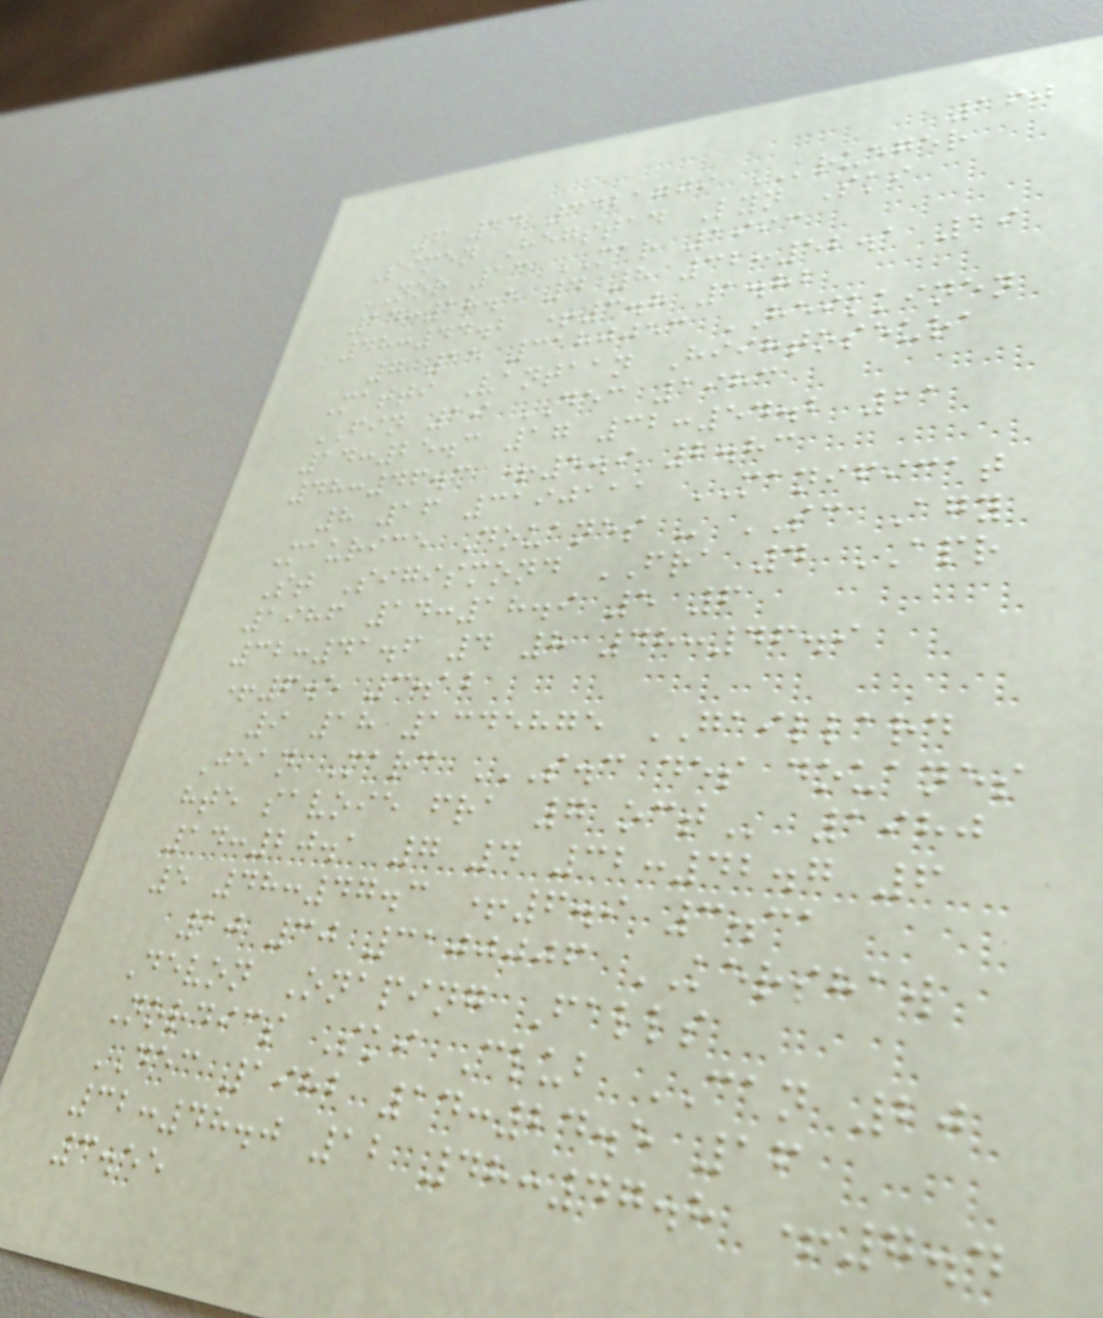160
6 14 3421779 KRUEGER
Simen Hegstad Lyn Ski
NOR 13 MAR 1993
14:18.5 4 8 32:52.1 19
48:44.2 +3.8 1.82
7 15 3180053 HEIKKINEN
Matti Vantaan Hiihtoseura
FIN 19 DEC 1983
14:25.3 17 32:54.2 21
48:46.3 +5.9 2.83
8 16 3190111 MANIFICAT
Maurice Douanes - SC Agy
St Sigismond FRA 4 APR
1986 14:18.9 5 6
32:41.6 4 8 48:46.9
+6.5 3.12
9 18 1345875 GAILLARD
Jean Marc S.C DES DOUANES
HTE SAVOIE FRA 7 OCT 1980
14:20.1 7 4 32:42.7 6
5 48:47.3 +6.9 3.31
10 30 3100006 KERSHAW
Devon Onaping Falls
Nordics Ski Club CAN 20
DEC 1982 14:24.5 16
32:48.0 12 48:47.8 +7.4
3.55
